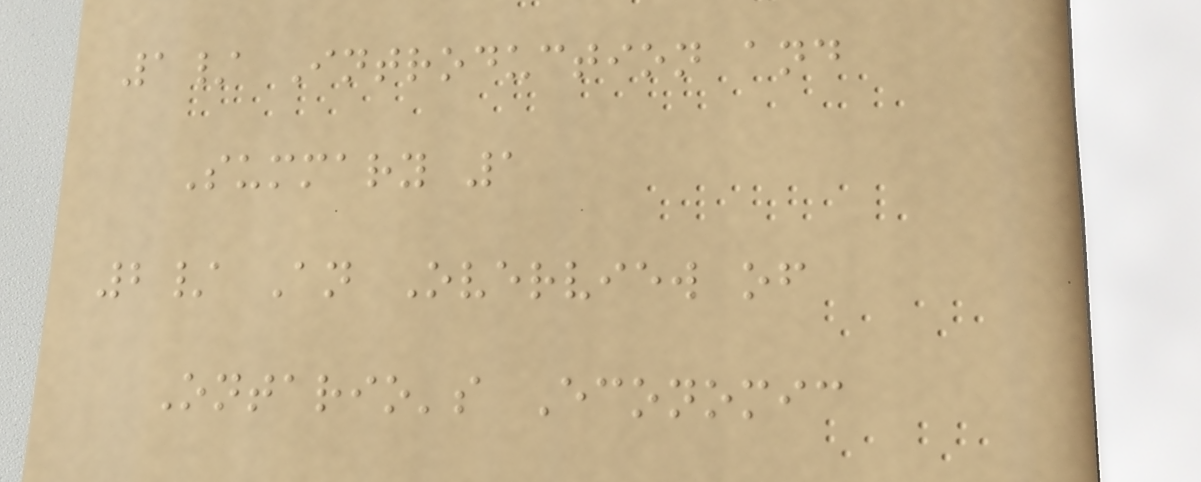1/ Introduction and
Summary 1
2/ An Overview of
Ontario's Economic
